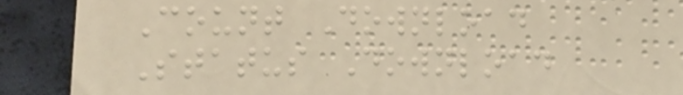Count Download
Status Download
